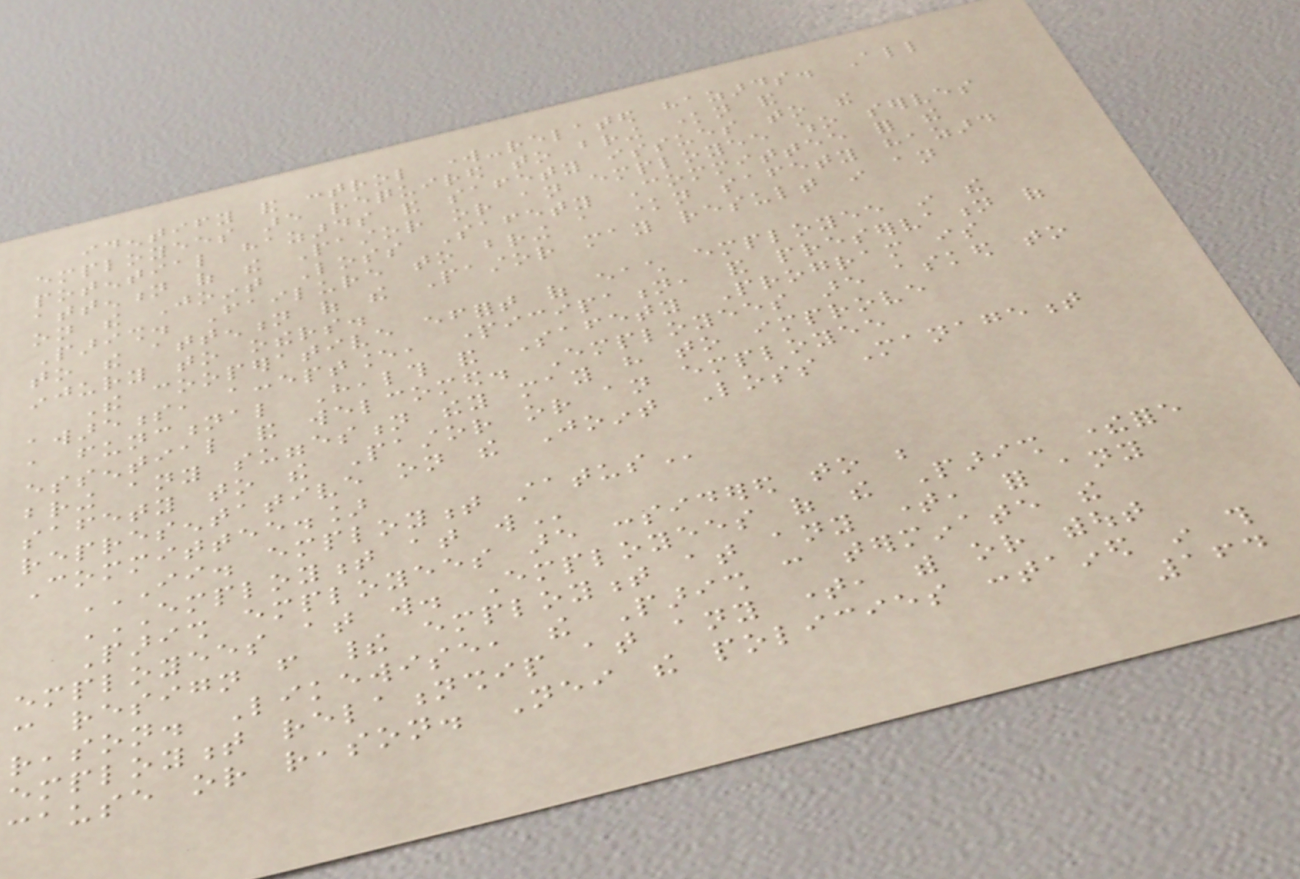identify and control work-related hazards. All
employees are required to bring known and
potential hazards and safety issues to the
attention of the Pastor or an employee who serves
on the Joint Loss Safety Committee for the
Parish. Failure to bring a known safety hazard
to the attention of the Pastor may result in an
injury to others.
The cooperative effort of each employee in the
awareness, acceptance, participation, and preservation of
a functional Health and Safety Program is
essential and welcomed. Employees are asked to
bring any suggestion they may have to improve
safety to the Pastor or an employee
representative on the Joint Loss Management
Committee.]
II. EMPLOYMENT STATUS
EMPLOYMENT AT WILL
Parish employees are considered to be
employees at will. Employees of the Parish therefore
can resign from their employment at any time, for any
reason. Likewise, the Parish can terminate the
employment relationship at any time, with or without
cause or reason. Neither the policies contained in this
164
